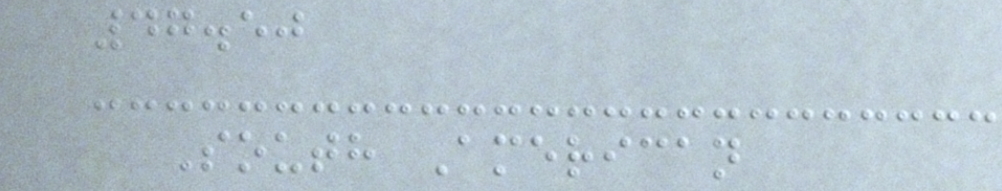47.50
South American
